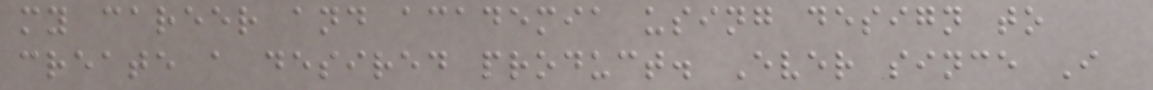my career and academia using design to
create a desired product. Ever since I
